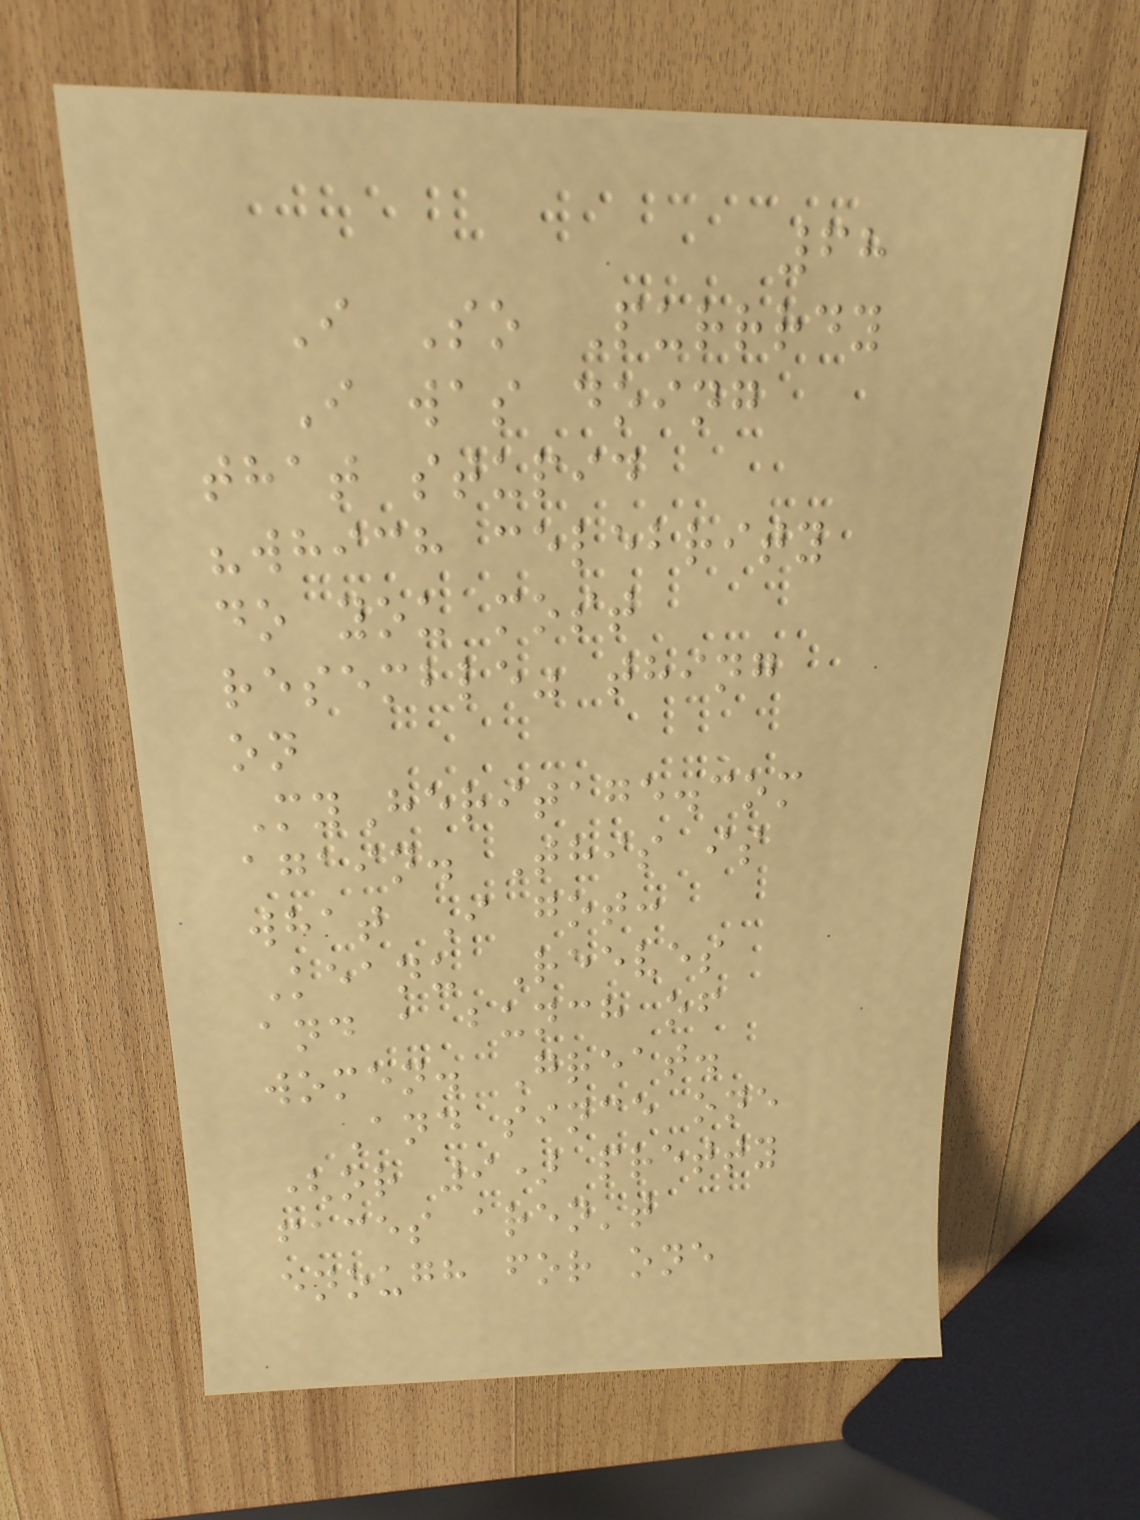68
I So Purrrdy
I was doing
that stupid
"which celebrity
do you most
resemble" thing
on
MyHeritage.com
again. This is
what I got:
Keanu Reeves
and a bunch of
women. Great.
And since one
(or 9) pretty
faces aren't
enough for one
